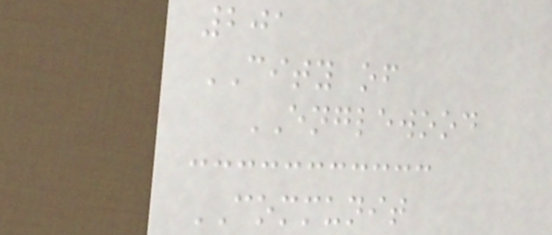201
CITY of
ENGLEWOOD
COMMUNIT
